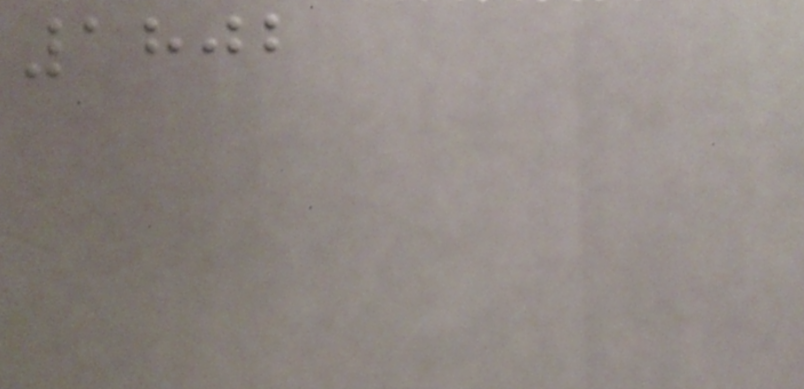1802
